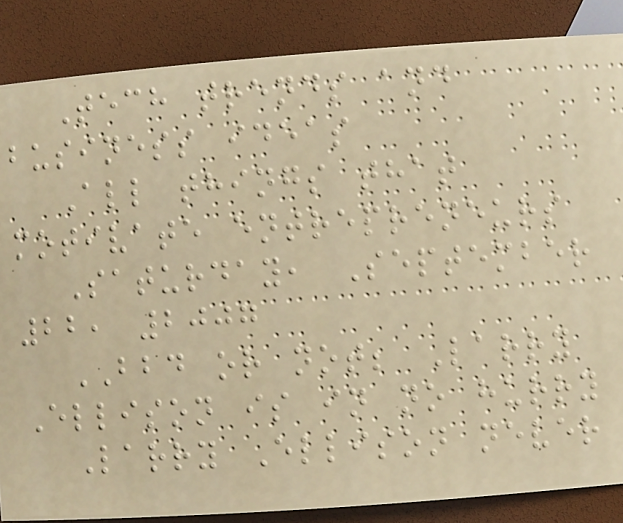Tech trends and
business ideas
All things that
motivate entrepreneurs
Saturday, September
22, 2007
BBD or not; Larry
Ellison is in no hurry
Larry Ellison never
